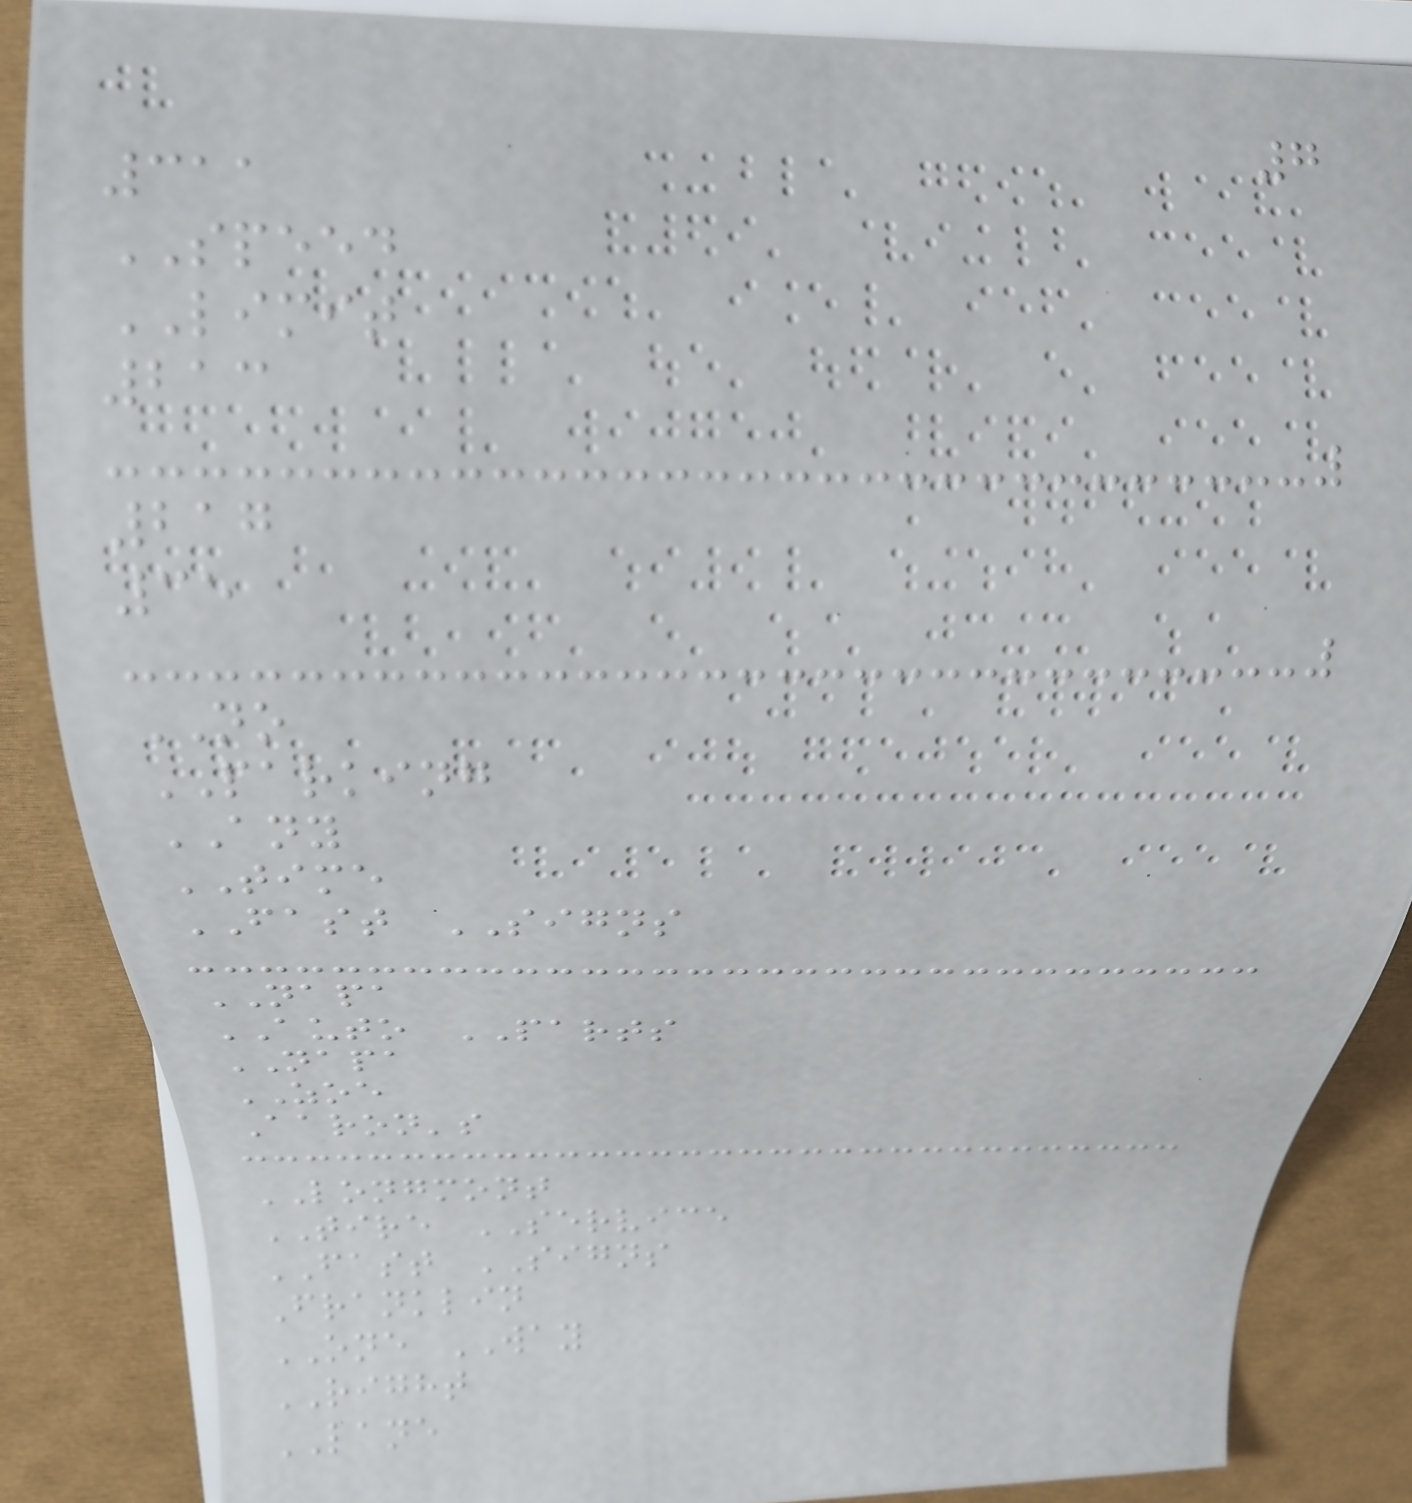7
311
SPEED
LIMIT
213
217
35
NO
PARKING
ANY
TIME
FAST SIGNS
NAPA
AUTO PARTS
NAPA
ZOE
Aaron's
LONGMONT
TIRE SERVICE
FAST SIGNS
Franklin
ONE WAY
RIGHT
LANE
